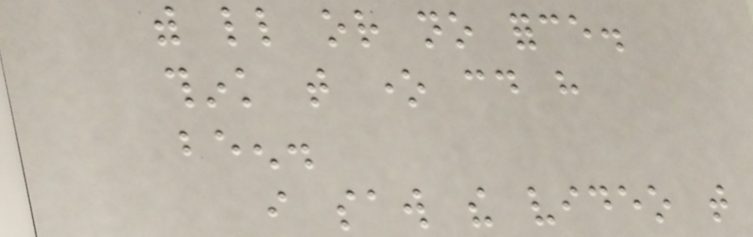with little or no force.
think that one could have
been.
i saw the video that
